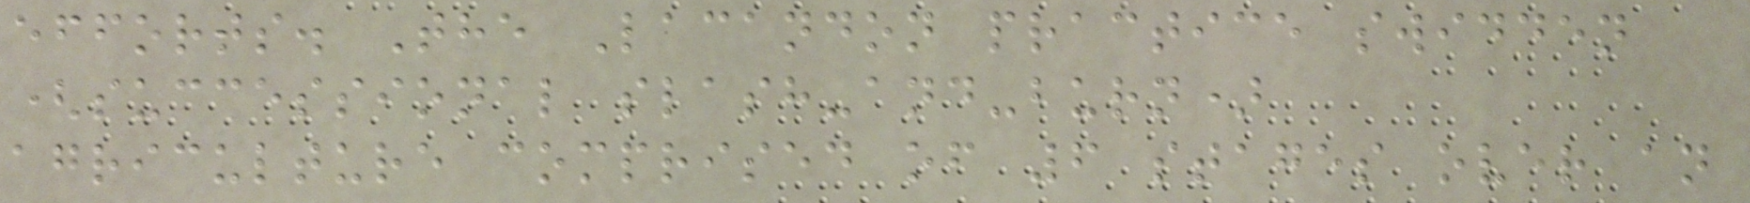efforts. The Lacandon practice swidden
(successional slash-and-burn)
agriculture comprised of 6 stages over an
